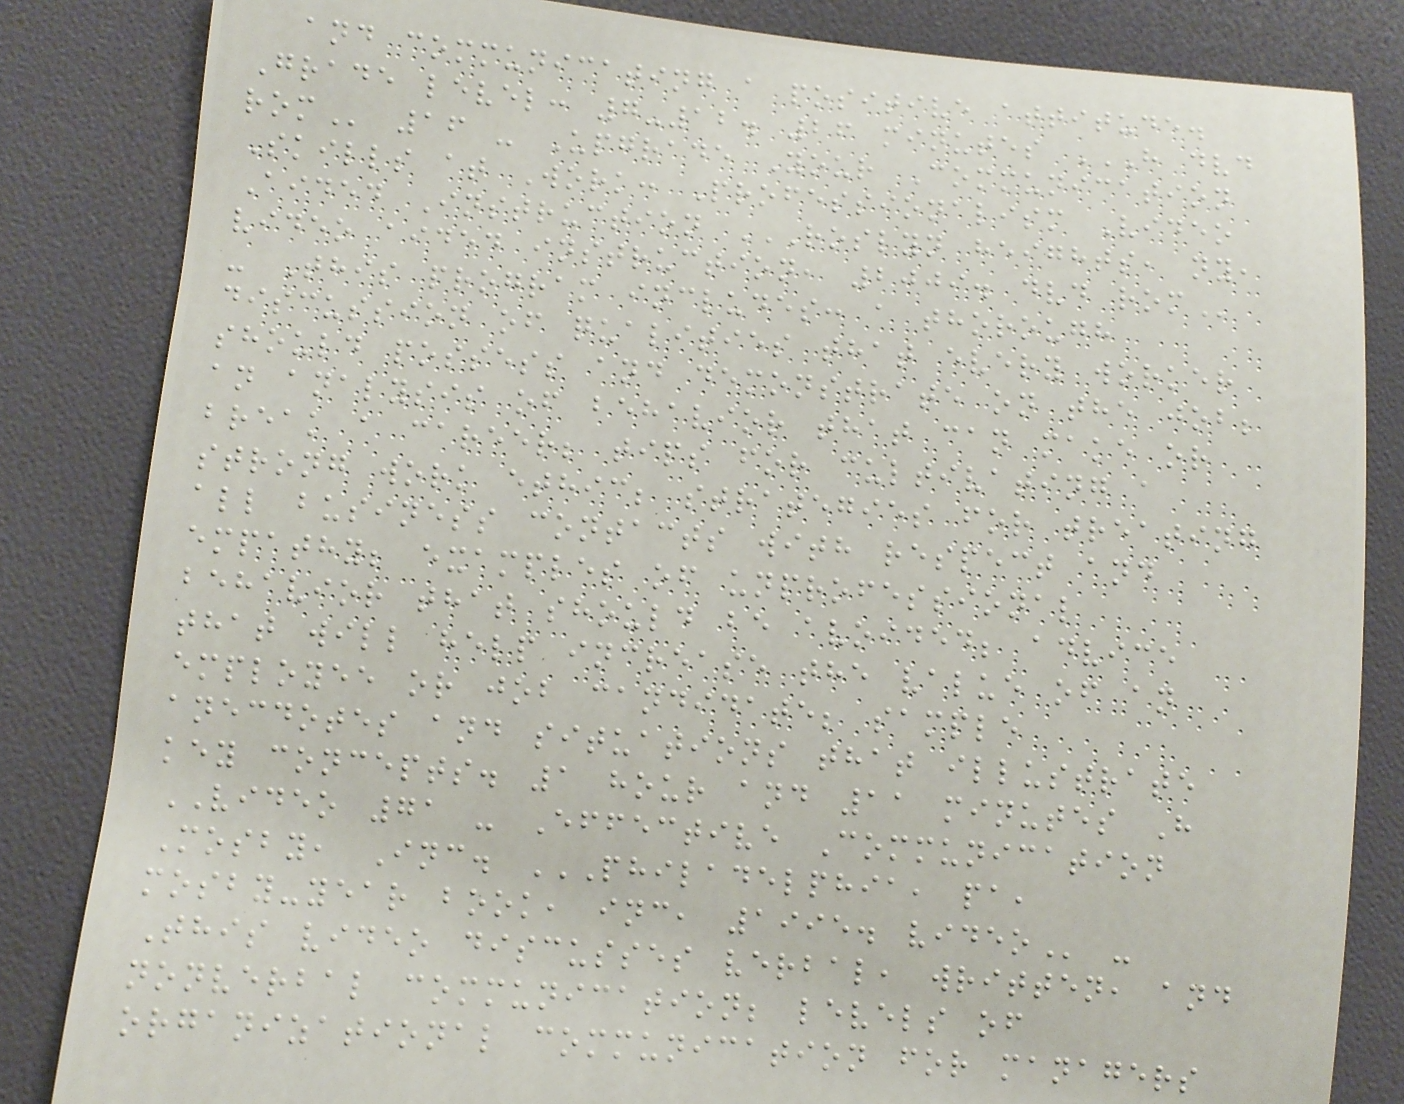and communicating a positive attitude.
Grade level: 7-12. 26 minutes H DVD
ROM 16 - Upgrade Your Communication
Skills at Work: Professionalism Video
Aided Instruction ROSLYN HEIGHTS, NY,
VIDEO AIDED INSTRUCTION, 2009. DVD ROM
- This program includes: a thorough
discussion of qualities that every worker
should possess and demonstrate on the job;
an analysis of behavior that can make or
break a career; tips for cultivating a
strong work ethic; strategies for treating
all business contacts with respect and
empathy; examples of unprofessional
behavior that should be avoided; advice
that will help increase the value of an
employee or job candidate; sample
anecdotes and situations that illustrate
key concepts. 1 hour and 11 minutes H
VIDEO 71 - Effective Communication
Mosby, Inc. PHILADELPHIA, PA,
MOSBY-YEAR BOOK, INC, 1995. VIDEO -
This video discusses verbal, written, and
nonverbal communication; levels of
organizational communication for managers
